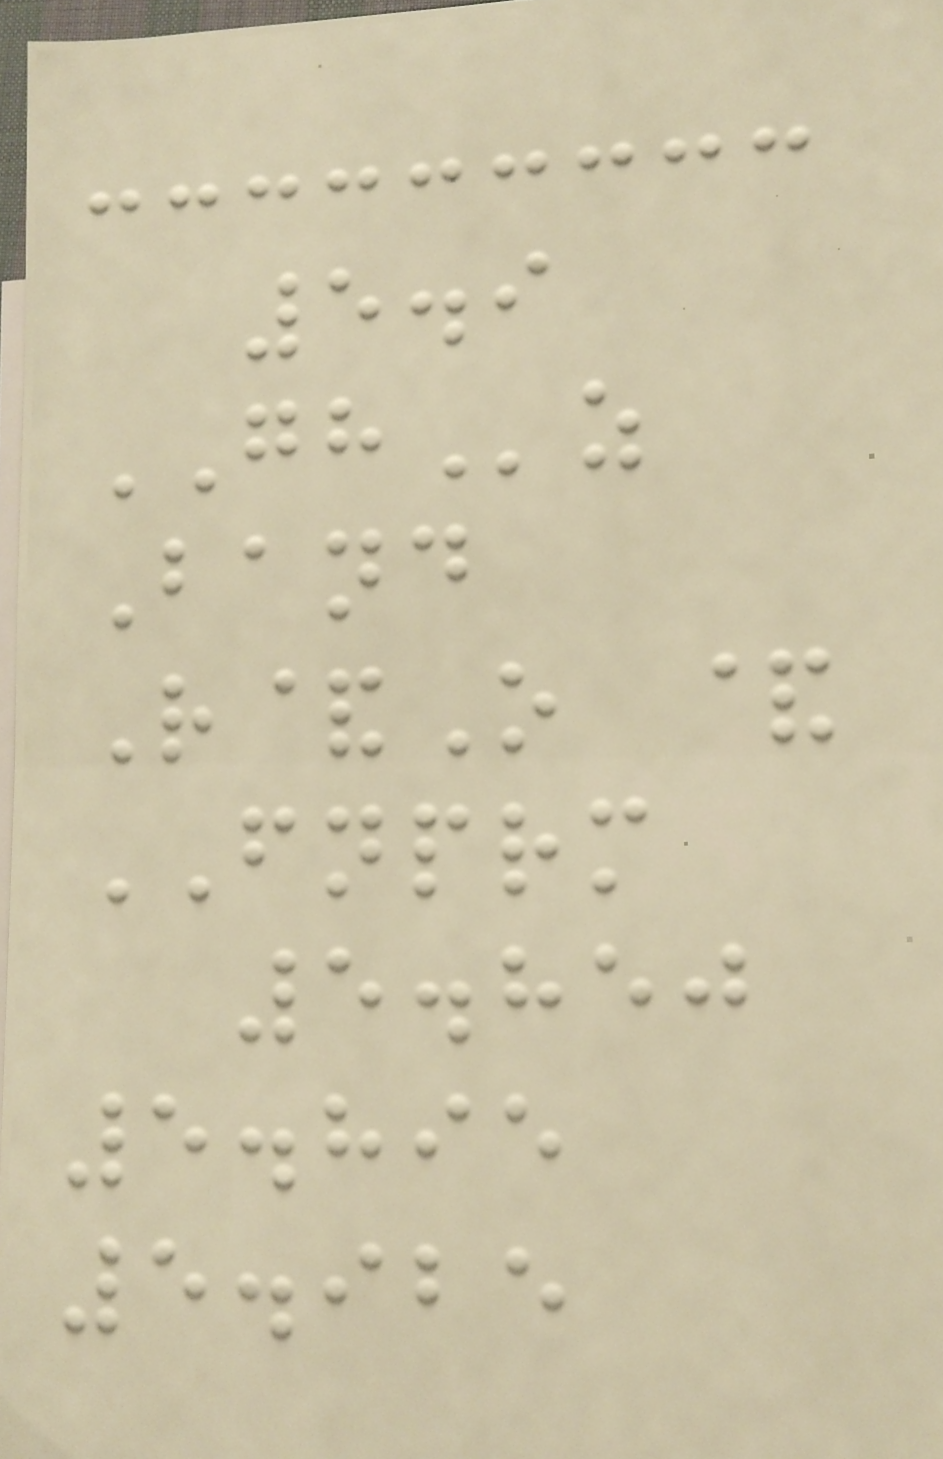5.9
GHz
Band
R&O &
FNPRM
5.850
5.895
5.925
